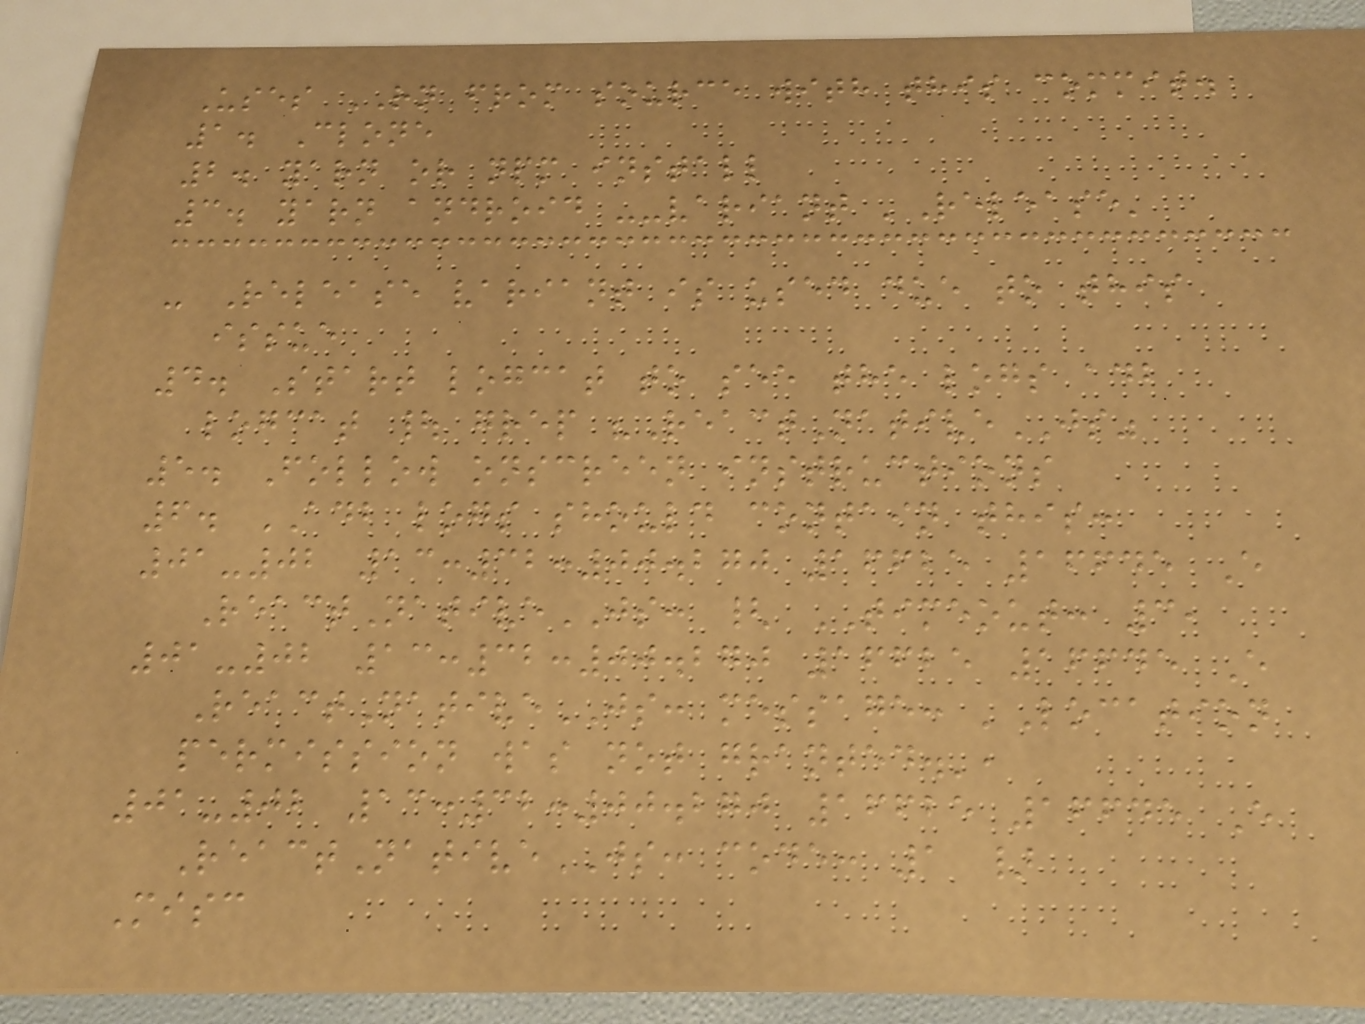Uses RN from source with this commit.
1. Clone
2. yarn or npm install
3. yarn android --variant 'Release'
- Release variant is used due to this
issue
4. Start logcat to see the logs adb
logcat | grep "ReactNativeJS"
5. Follow onscreen instructions
6. ADB logs should contain this:
01-02 13:32:00.270 16625 16645 E
ReactNativeJS: { TIMEOUT: 3,
01-02 13:32:00.270 16625 16645 E
ReactNativeJS: message: 'Location
permission was not granted.',
01-02 13:32:00.270 16625 16645 E
ReactNativeJS: code: 1 }
Misc
